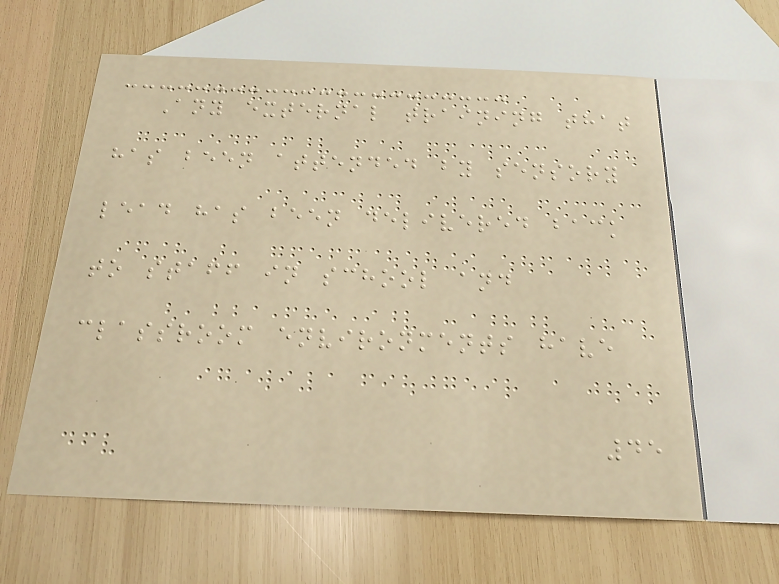Any external training that
has been attended by sensory
lead has been delivered back
to staff in school and
classroom environments have
45
